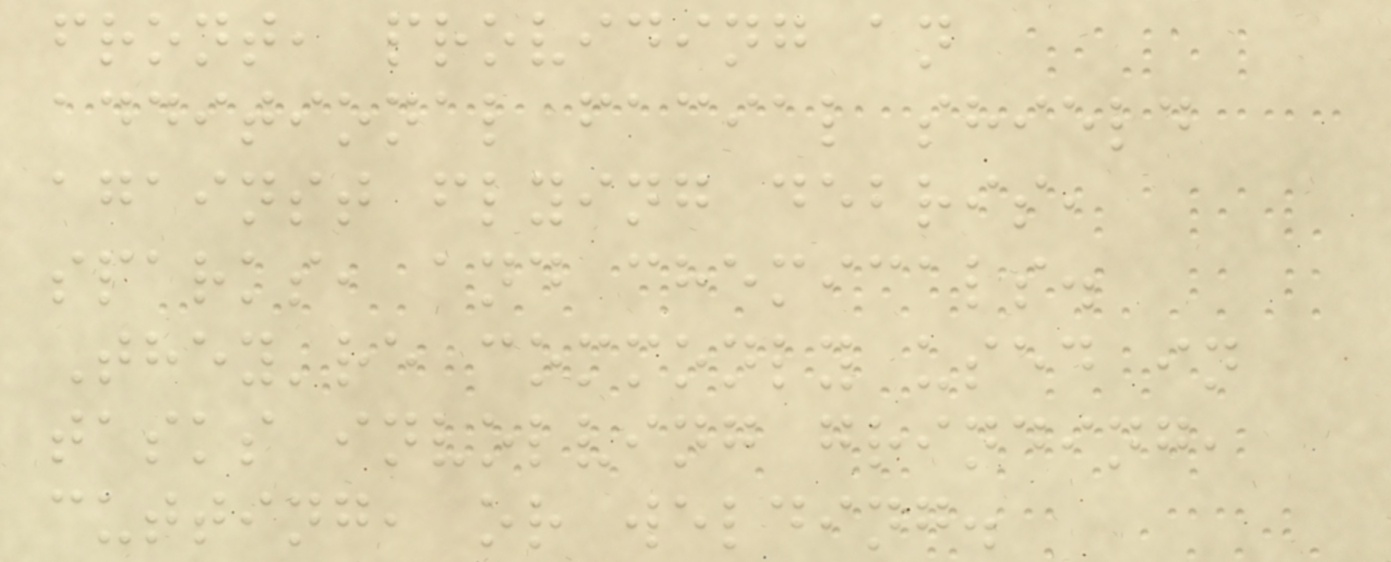front, providing an
additional facial shield
against flying debris,
sparks, and chemicals.
They're commonly used in
tasks involving grinding,
cutting, or welding.
